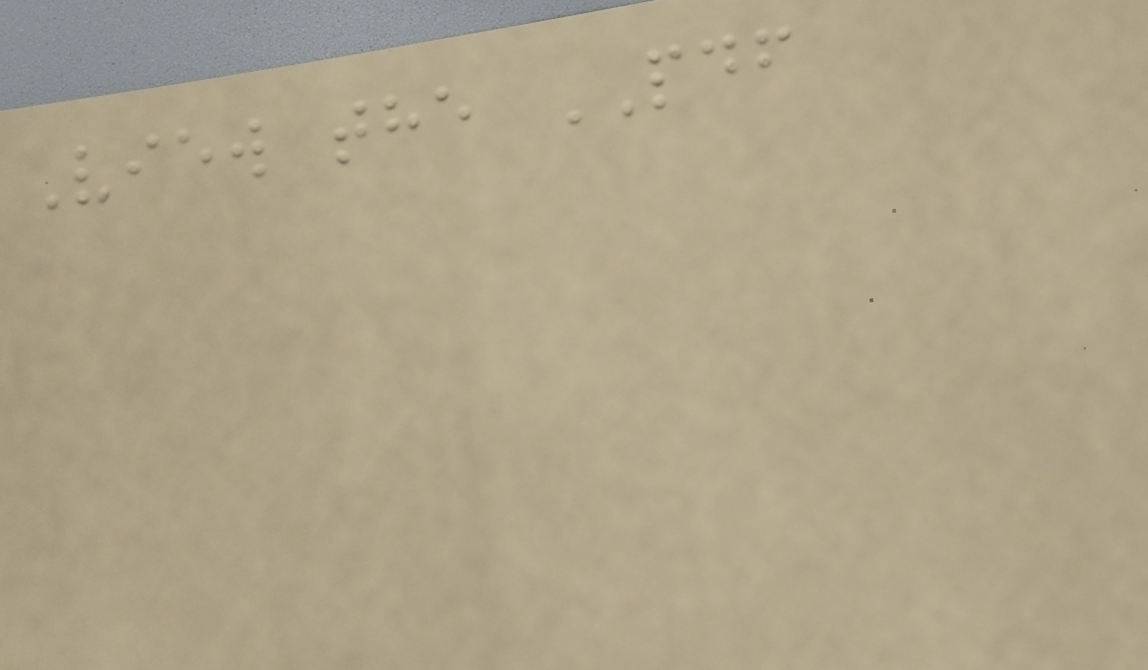View the PDF
